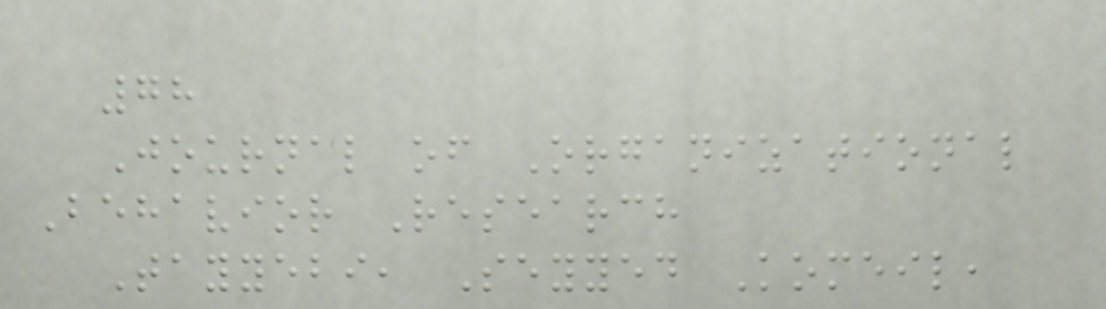78
Journal of Organizational
Behavior Research
Tayyebi, Seyyed Komeil,
